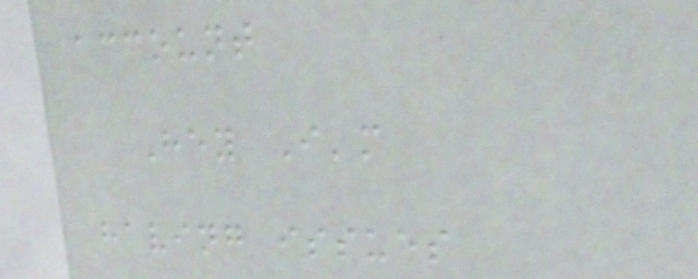account
Hey I'm
having issues
